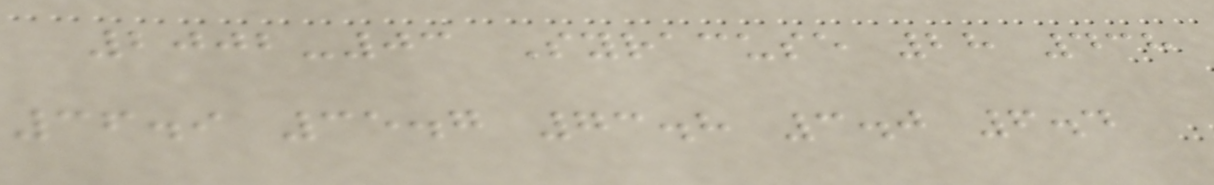2002-03 Syracuse 28 438
36.9 35.7 73.8 3.0 6.4
